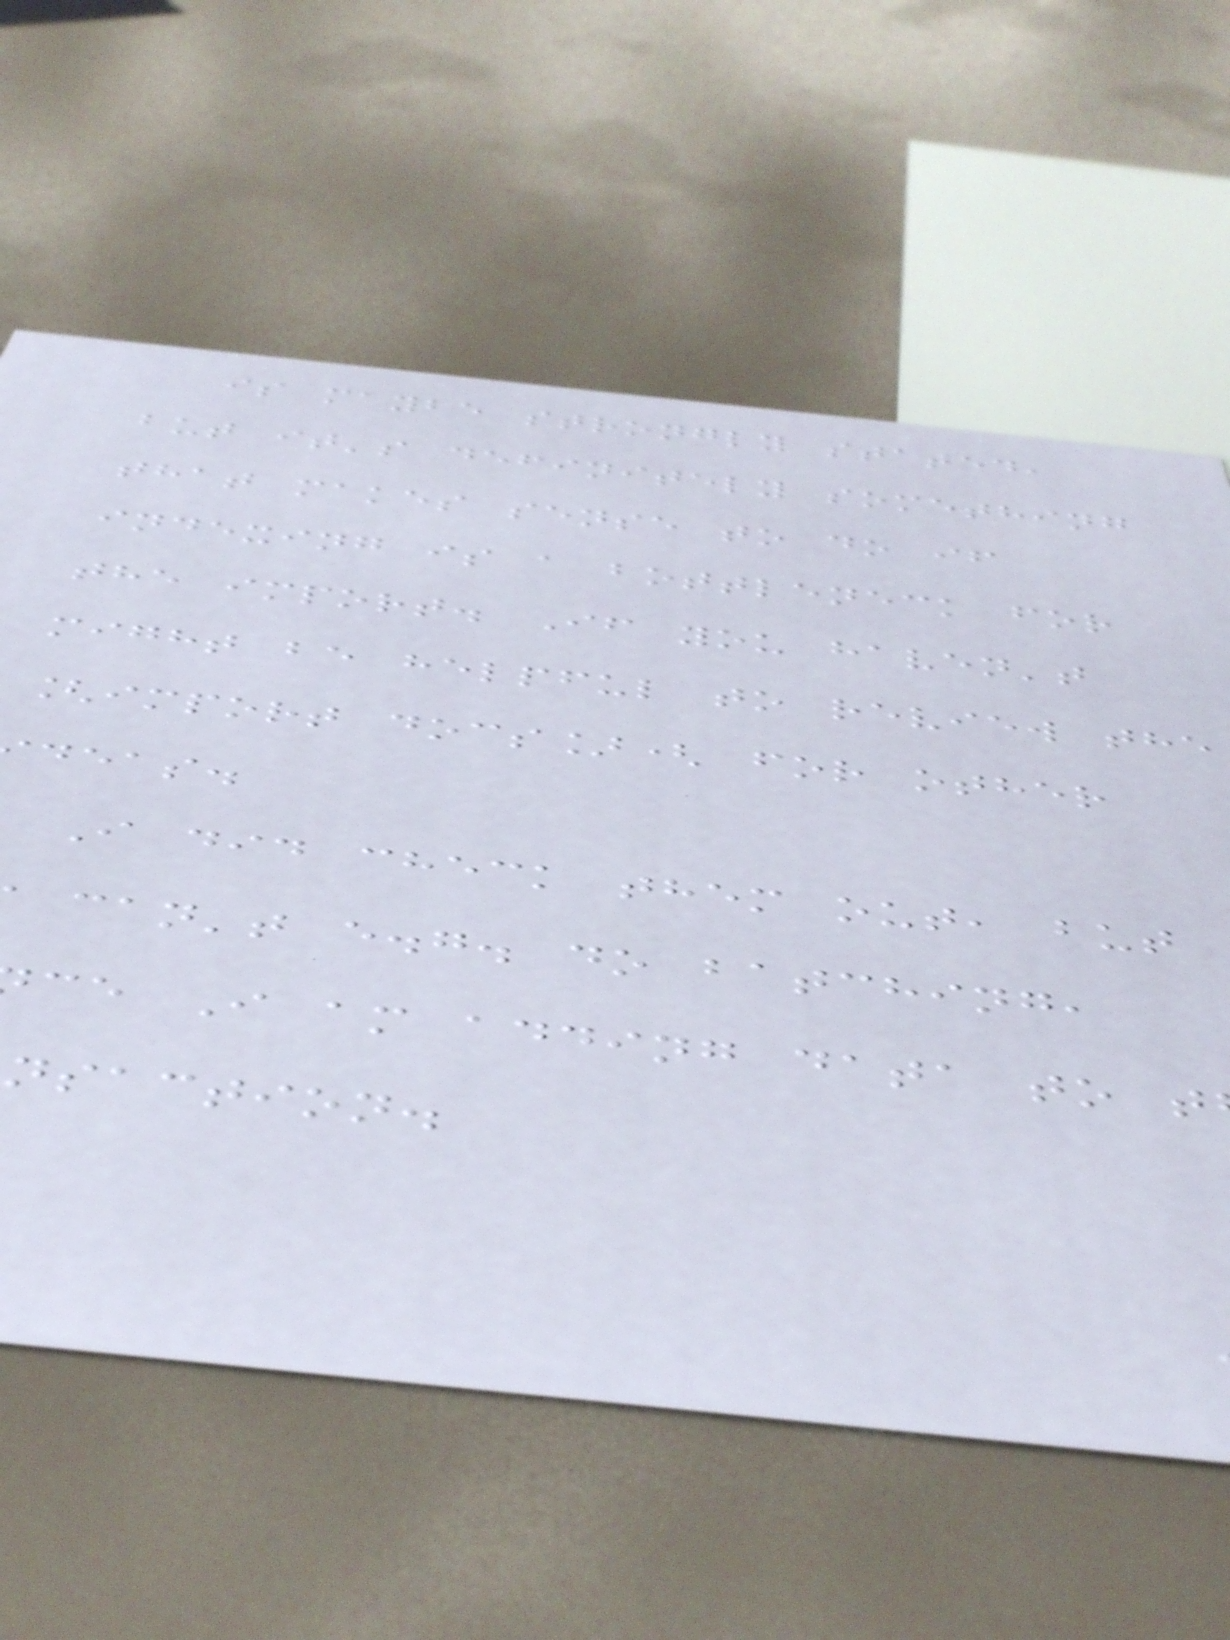is maybe strongly stated,
but it's definitely something
that makes sense to do if
indexing is a bottleneck for
the import. If you haven't
might be helpful to review the
[import docs]( for other
deas.
I did check them out, but
can't e.g. do batching,
ce I am adding data to t
nsaction.
